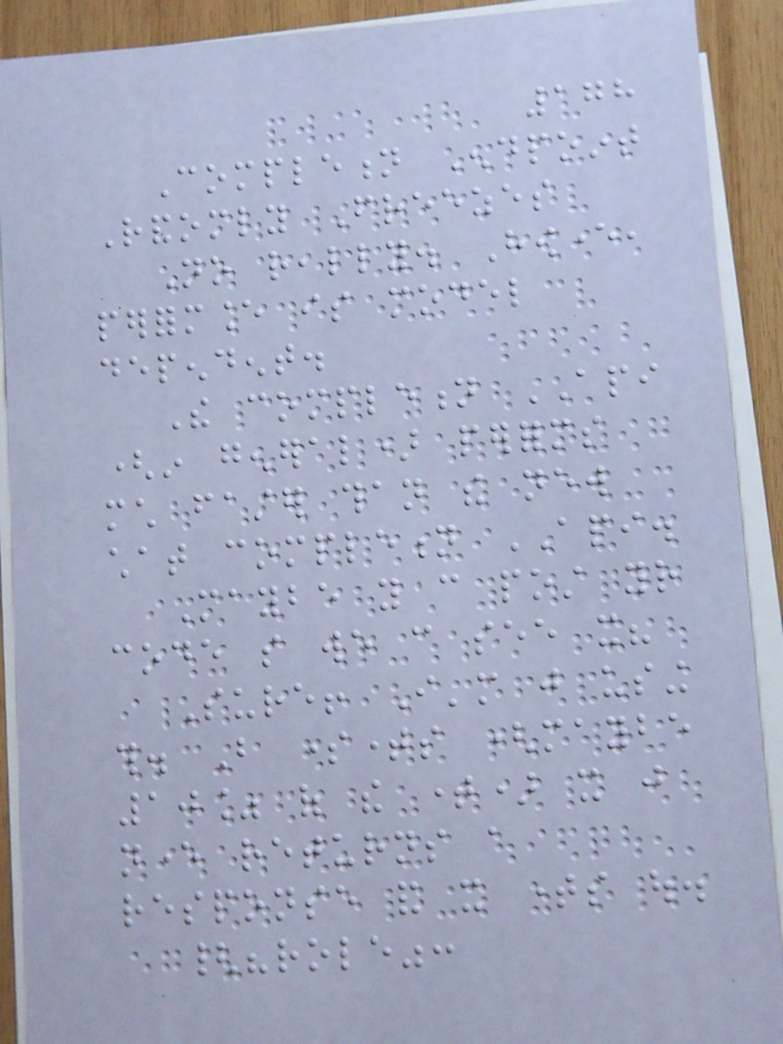178
Completion Endpoint
Randomly Freezes
No really. However,
performance is model
dependent.
The completion API
(in general) performs
much faster than the new
chat completion API.
Maybe you can post your
code so we can see it?
Sure! I'm just using
this. But sometimes (maybe
10% of the time) it just
never returns a
response and it times out.
{"role":
